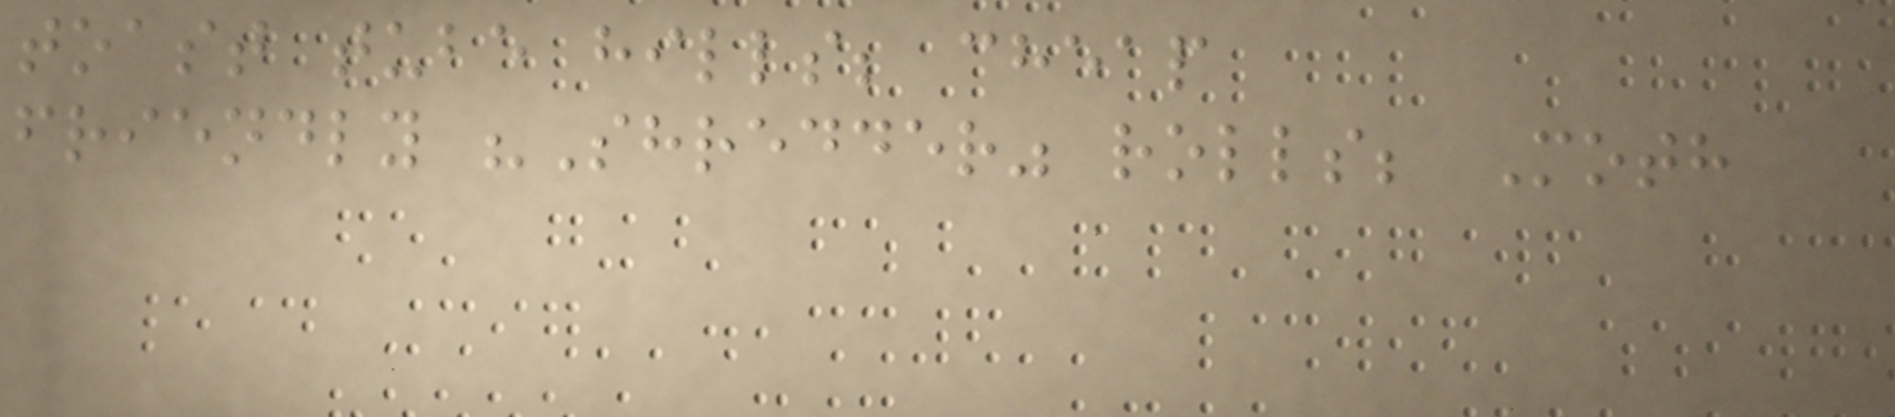toast tube hills; cheap
friendly "Shredder" rolls; Moth
